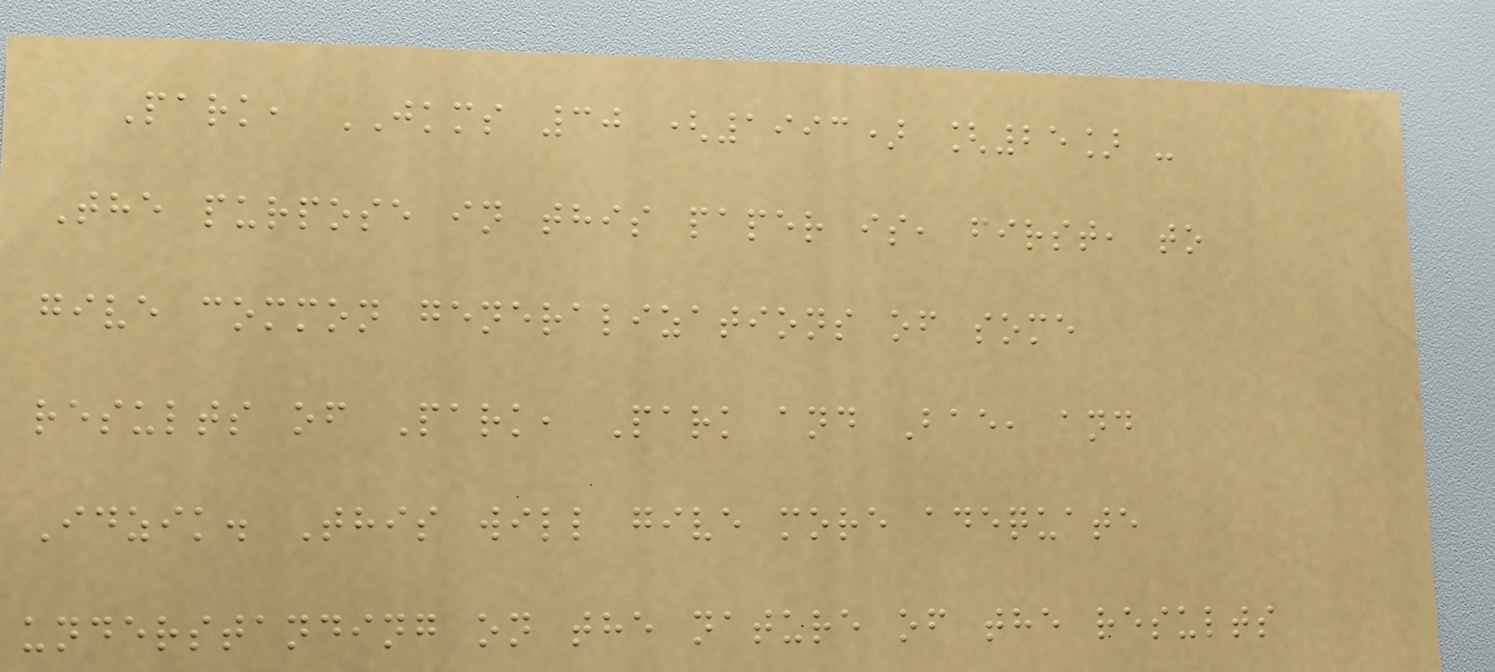Park, JKMS 30 (1993) [25] -
The purpose in this paper is, first, to
give common generalizations of some
results of Park, Park and Bae, and
Idzik. This will give more adequate
understanding on the nature of the results
